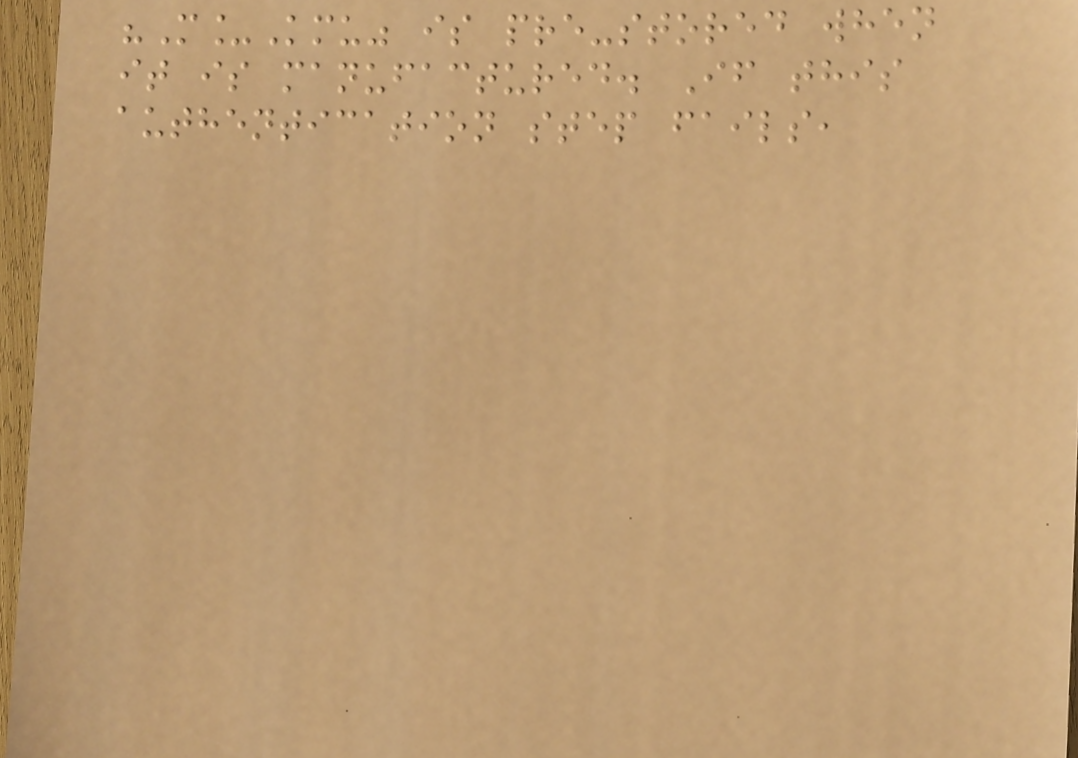"M_Kmu" is pre-stored when
it is manufactured. If this
authentication step fails,
